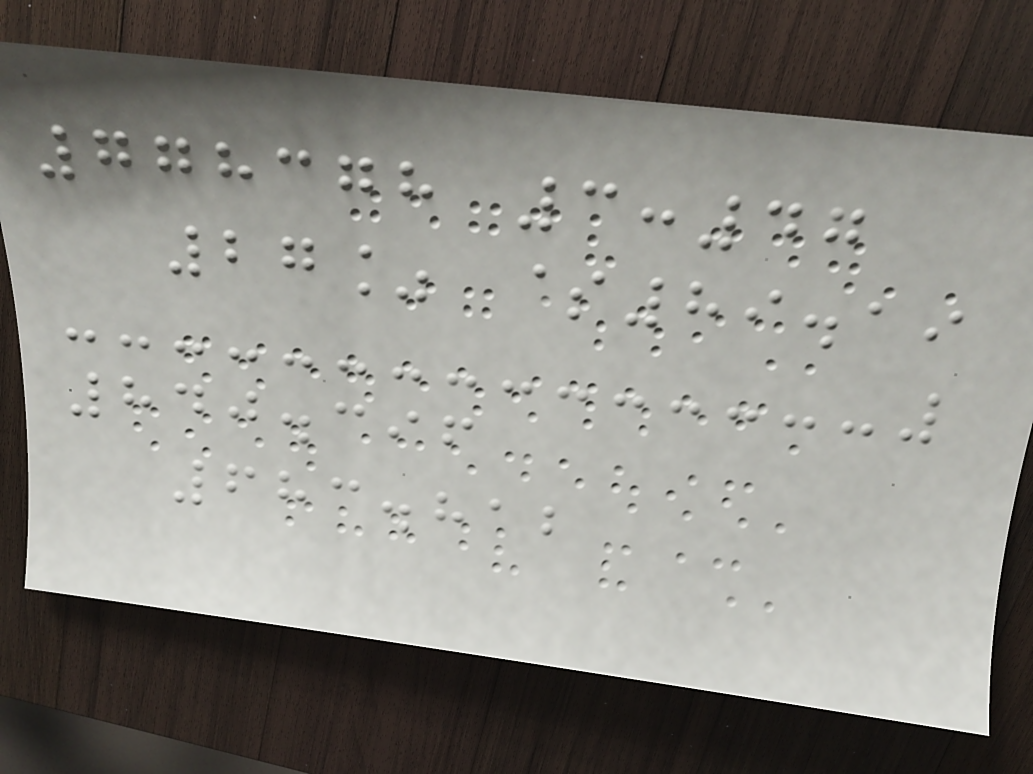778378 3:47
27% $89.19
840.396
683.812
